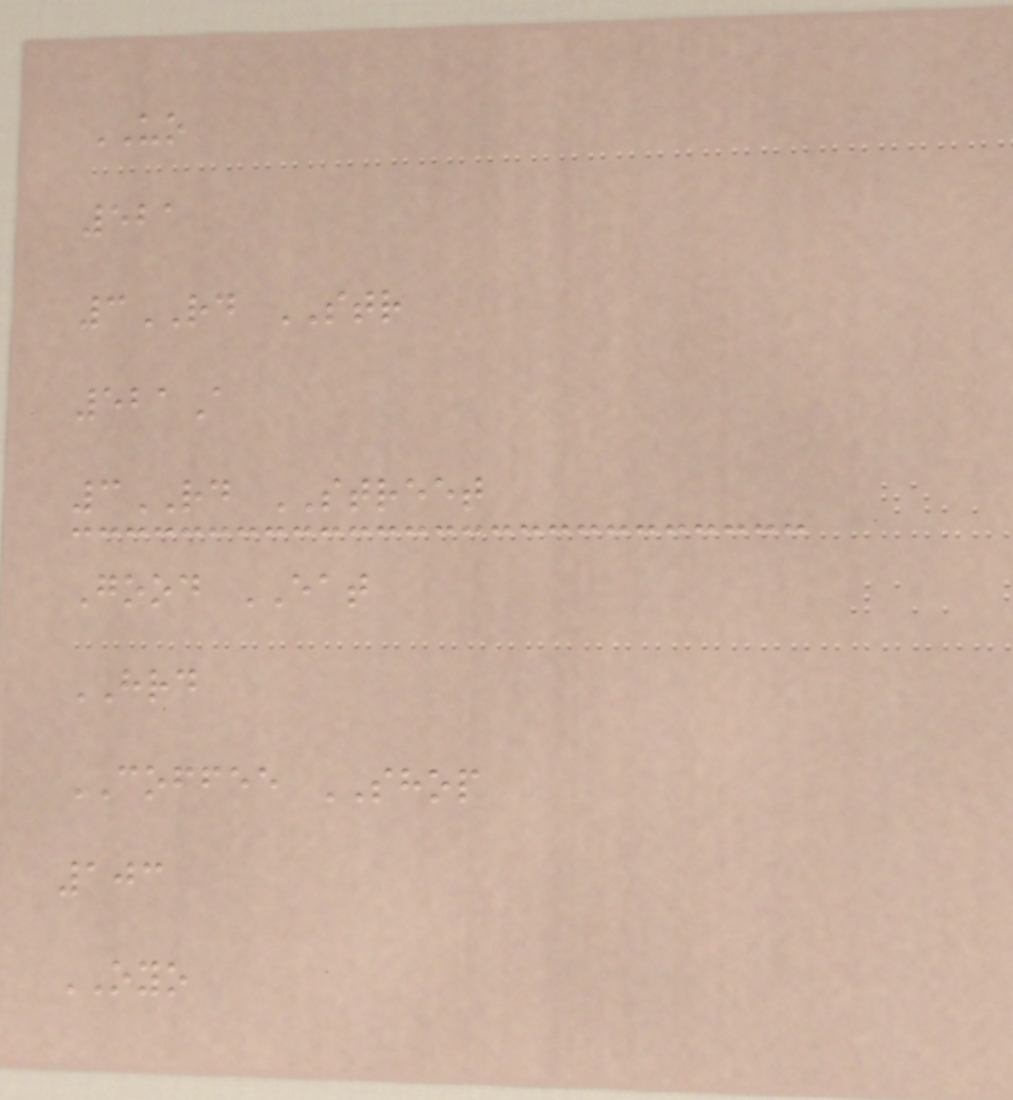UO
521
3RD STR
521A
3RD STREET
Good EAT
HRD
COFFEE SHOP
103
OYO
